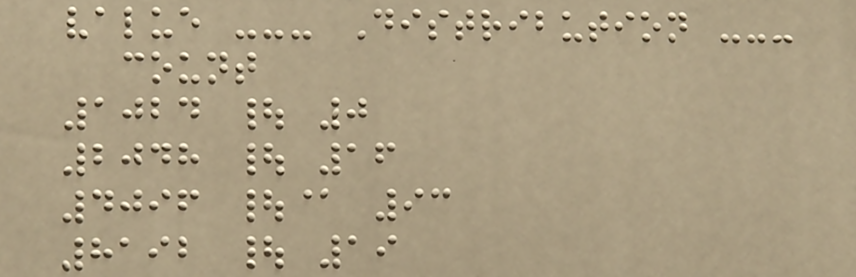value --- Distribution ---
count
1024 | 0
2048 | 16
4096 |@ 93
8192 | 19
